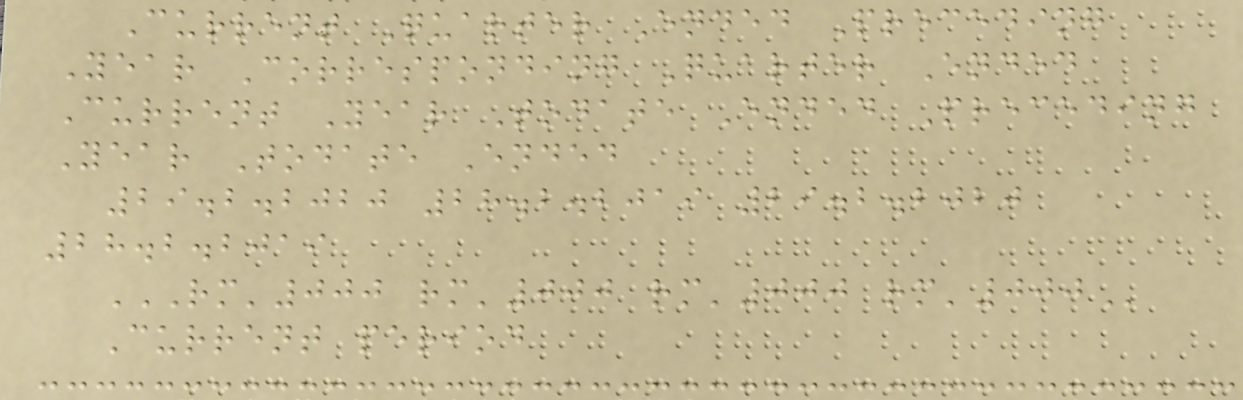Current Quarter Ended Preceding
Year Corresponding Quarter Ended
Current Year Todate Ended Preceding
Year Todate Ended
29.2.2020 28.2.2019 29.2.2020
28.2.2019
RM'000 RM'000 RM'000 RM'000
Current period
